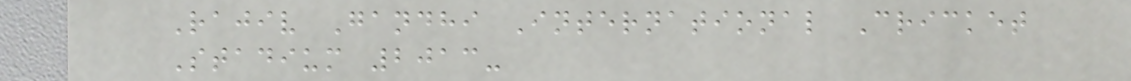Rajiv Gandhi International Cricket
Stadium 2013-
